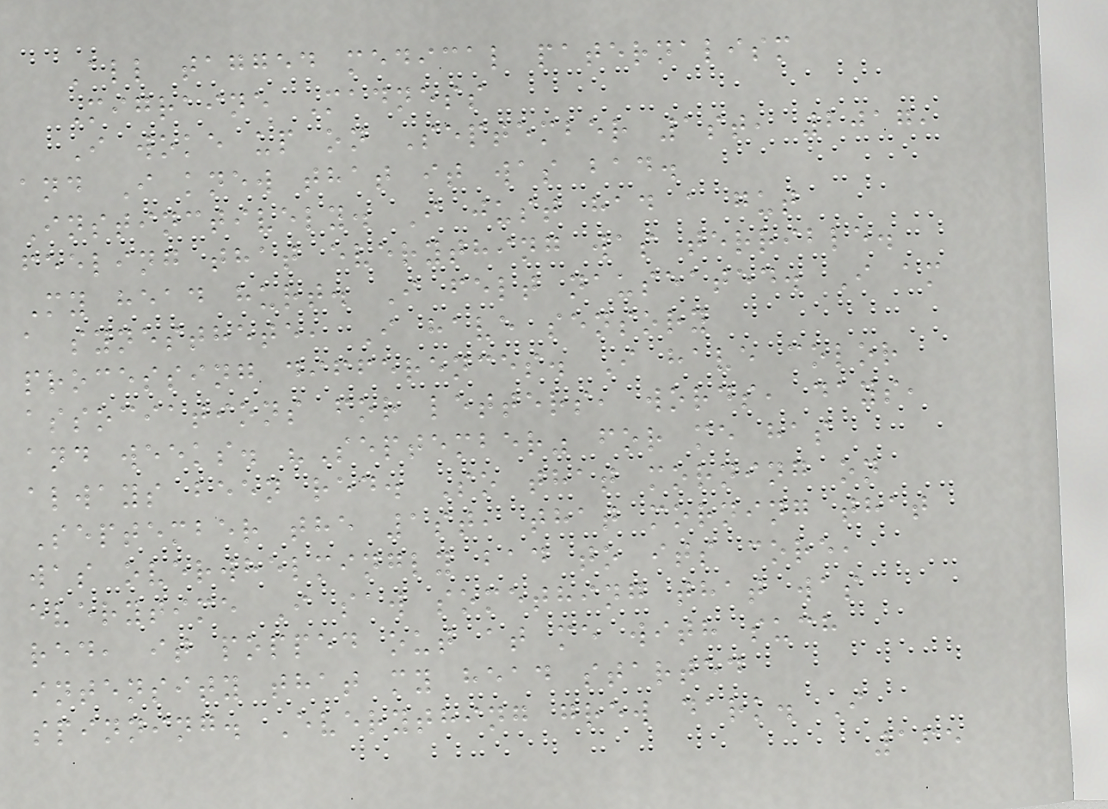All tagged medical paternalism
Migraine Madness
I woke up on September 1st, 2017,
and I knew that it was bad.
Instinctively. I just had a gut
feeling that everything was terrible.
My head hurt. I felt nauseated. I am
a synesthete, I have sensory
processing differences. I have color
associations for letters, words, days,
and weeks. "September" for me has
always been red. So that morning on
September the 1st, that morning that
was overwhelmingly bad to its core,
everytime I saw something that was
red, it popped out at me with such
intensity that my head started
spinning. Everything grew dark. I
165
